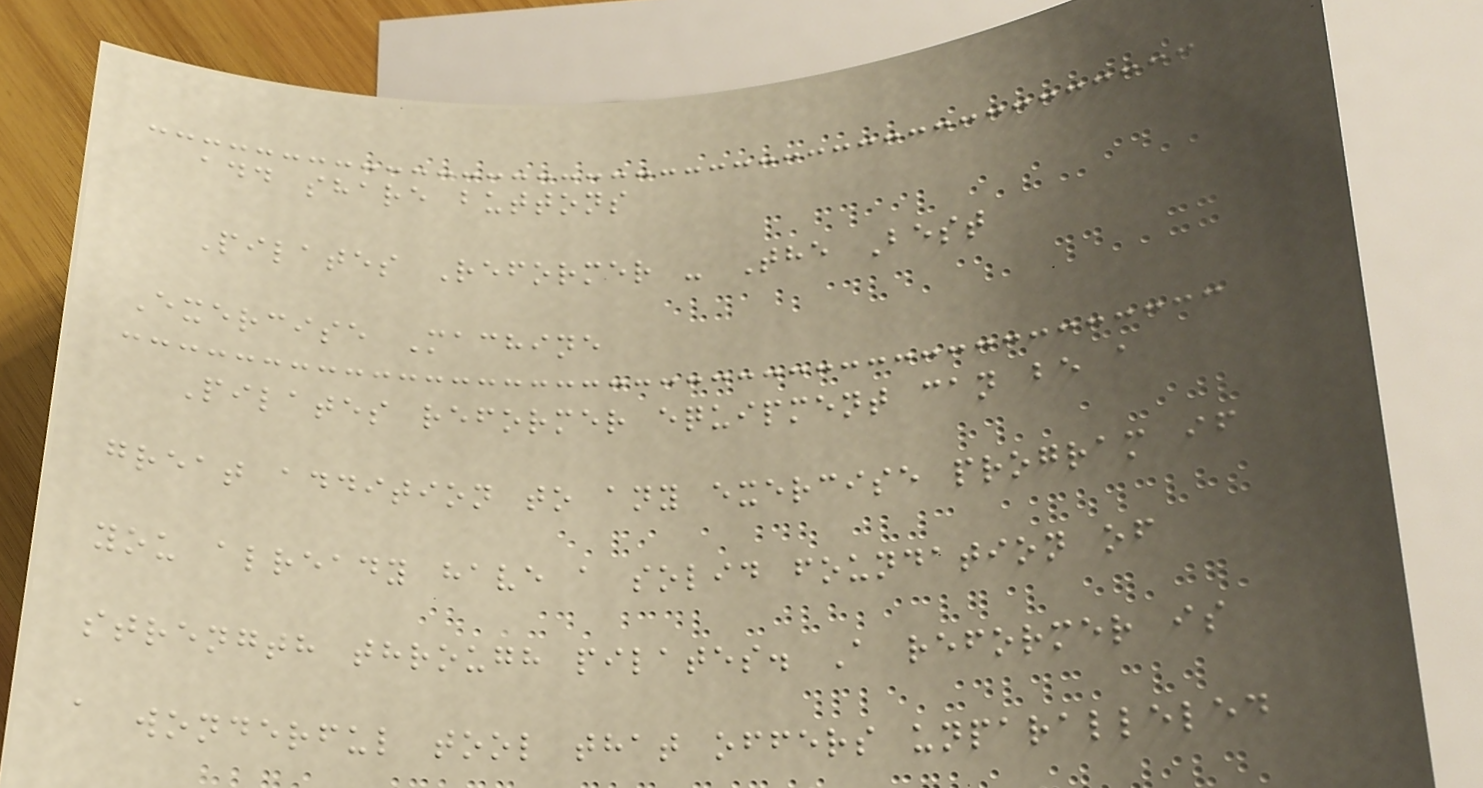add share buttons
Pilates Reformer - The Best
Exercise Machine
Pilates reformer equipment can be a
great addition to any exercise program if
you already have a solid foundation of
strength through pilates. A reformer is
a wonderful tool that offers unparalleled
